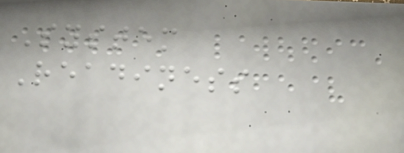System
Readiness
